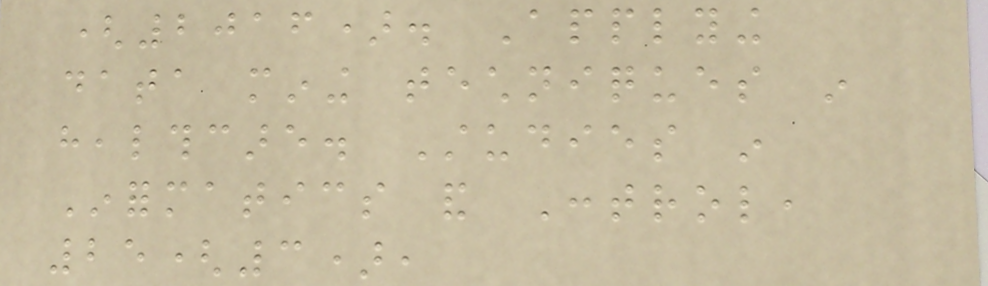(2016). Applying
data mining techniques in
healthcare. Studies in
Informatics and Control,
25(3),
